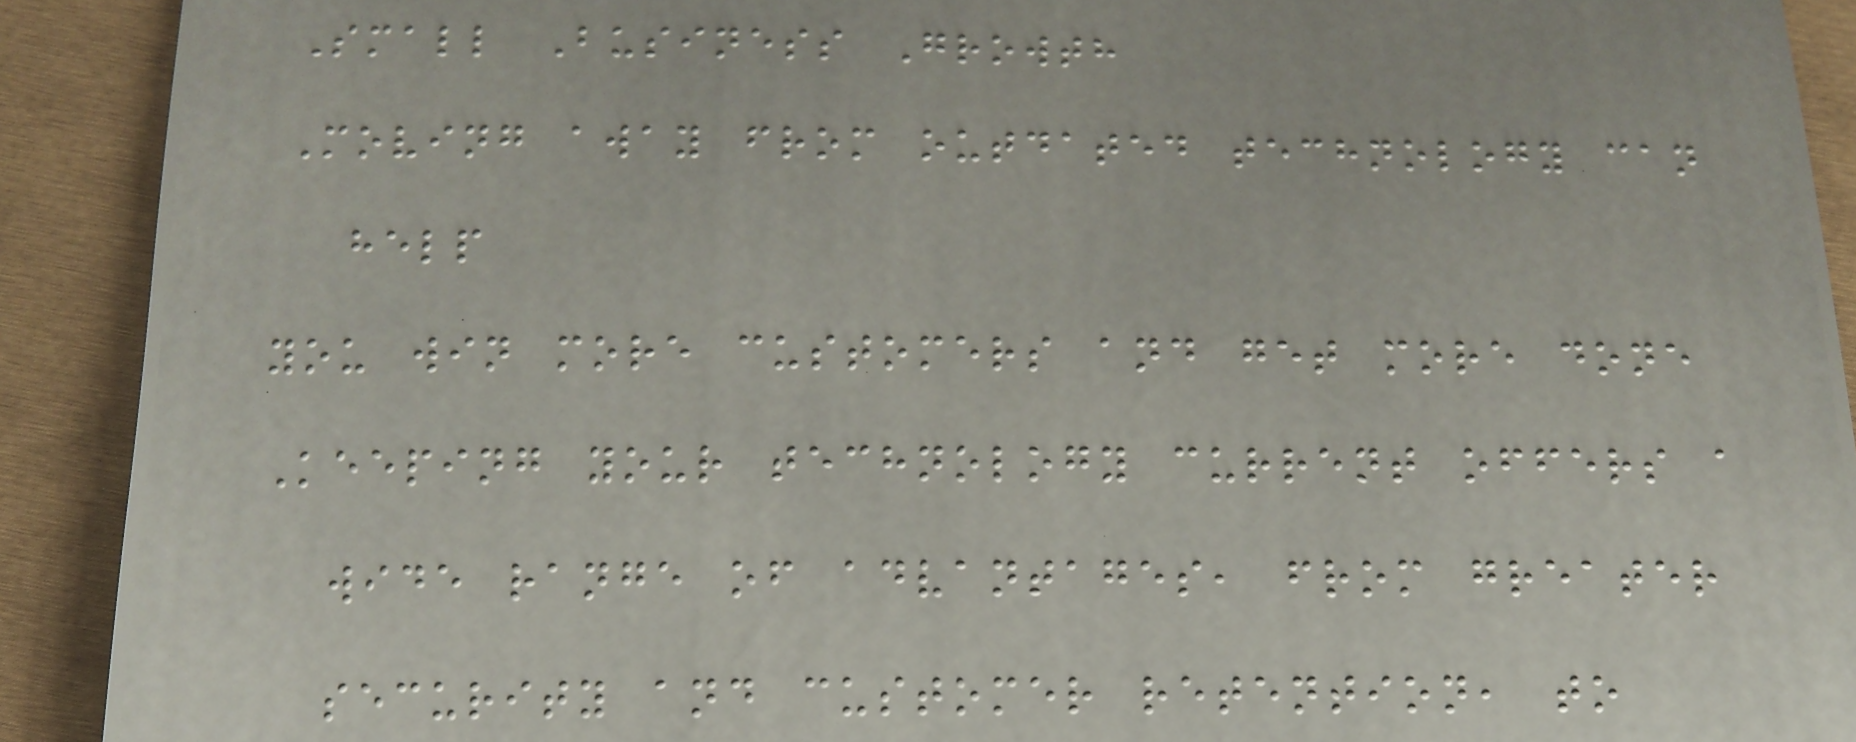Small Business Growth
Moving away from outdated technology can
help
you win more customers and get more done
Keeping your technology current offers a
wide range of advantages, from greater
security and customer retention, to
